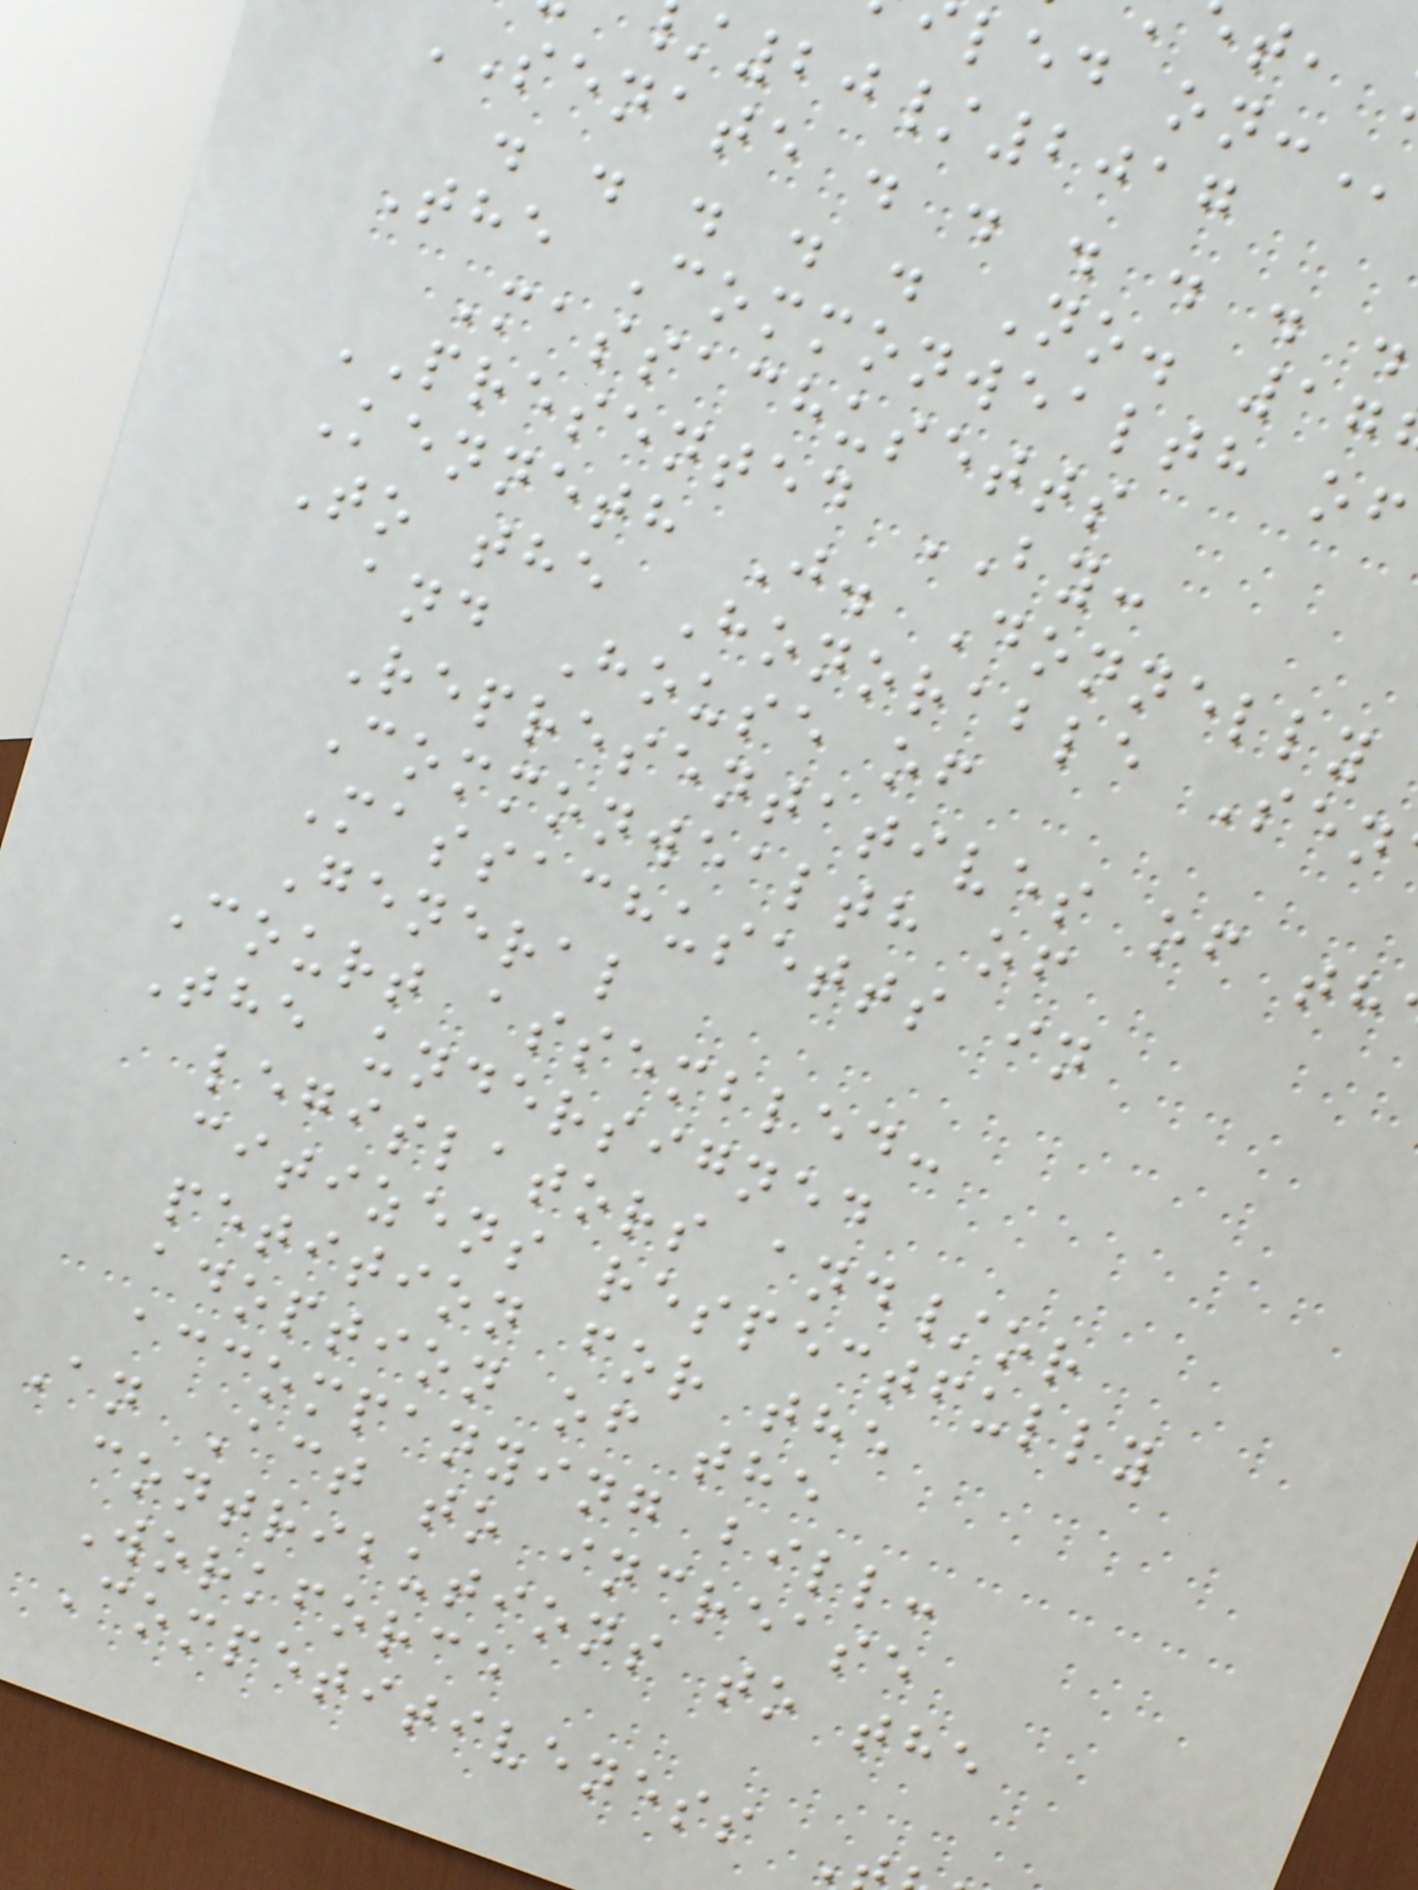20/2017
SENATE . . . . . .
. . . . . No. 17
The Commonwealth of
Massachusetts
PRESENTED BY:
Kenneth J. Donnelly
To the Honorable Sen
and House of
Representatives of th
Commonwealth of
Massachusetts in
General
Court assembled:
The undersigned
legislators and/or
citizens respectfully
petition for the
adoption of the
accompanying bill:
An Act to increase
contributions to the
Workforce
Competitiveness
